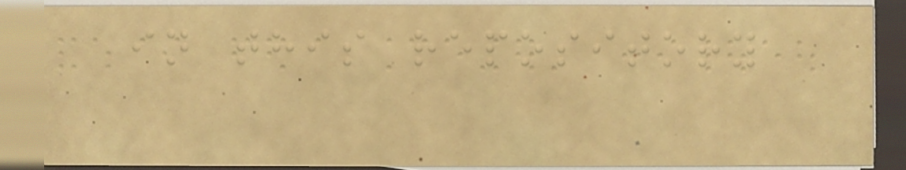in this repository
